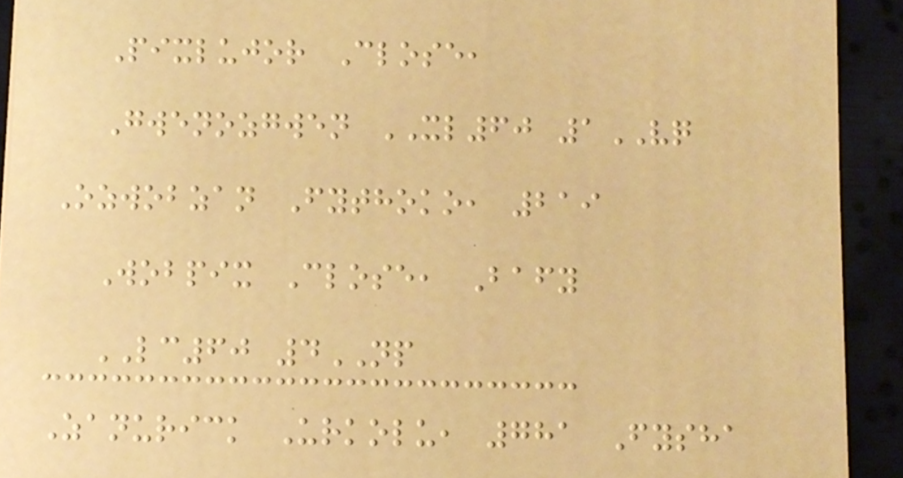Pixlujor Close,
Gwenozgwen XL60 1VQ
Ozwobzan Fythoko, 219
Wobpix Close, Bafy
LC60 4NP
Zanurick Urkolu, 781 Fysha
